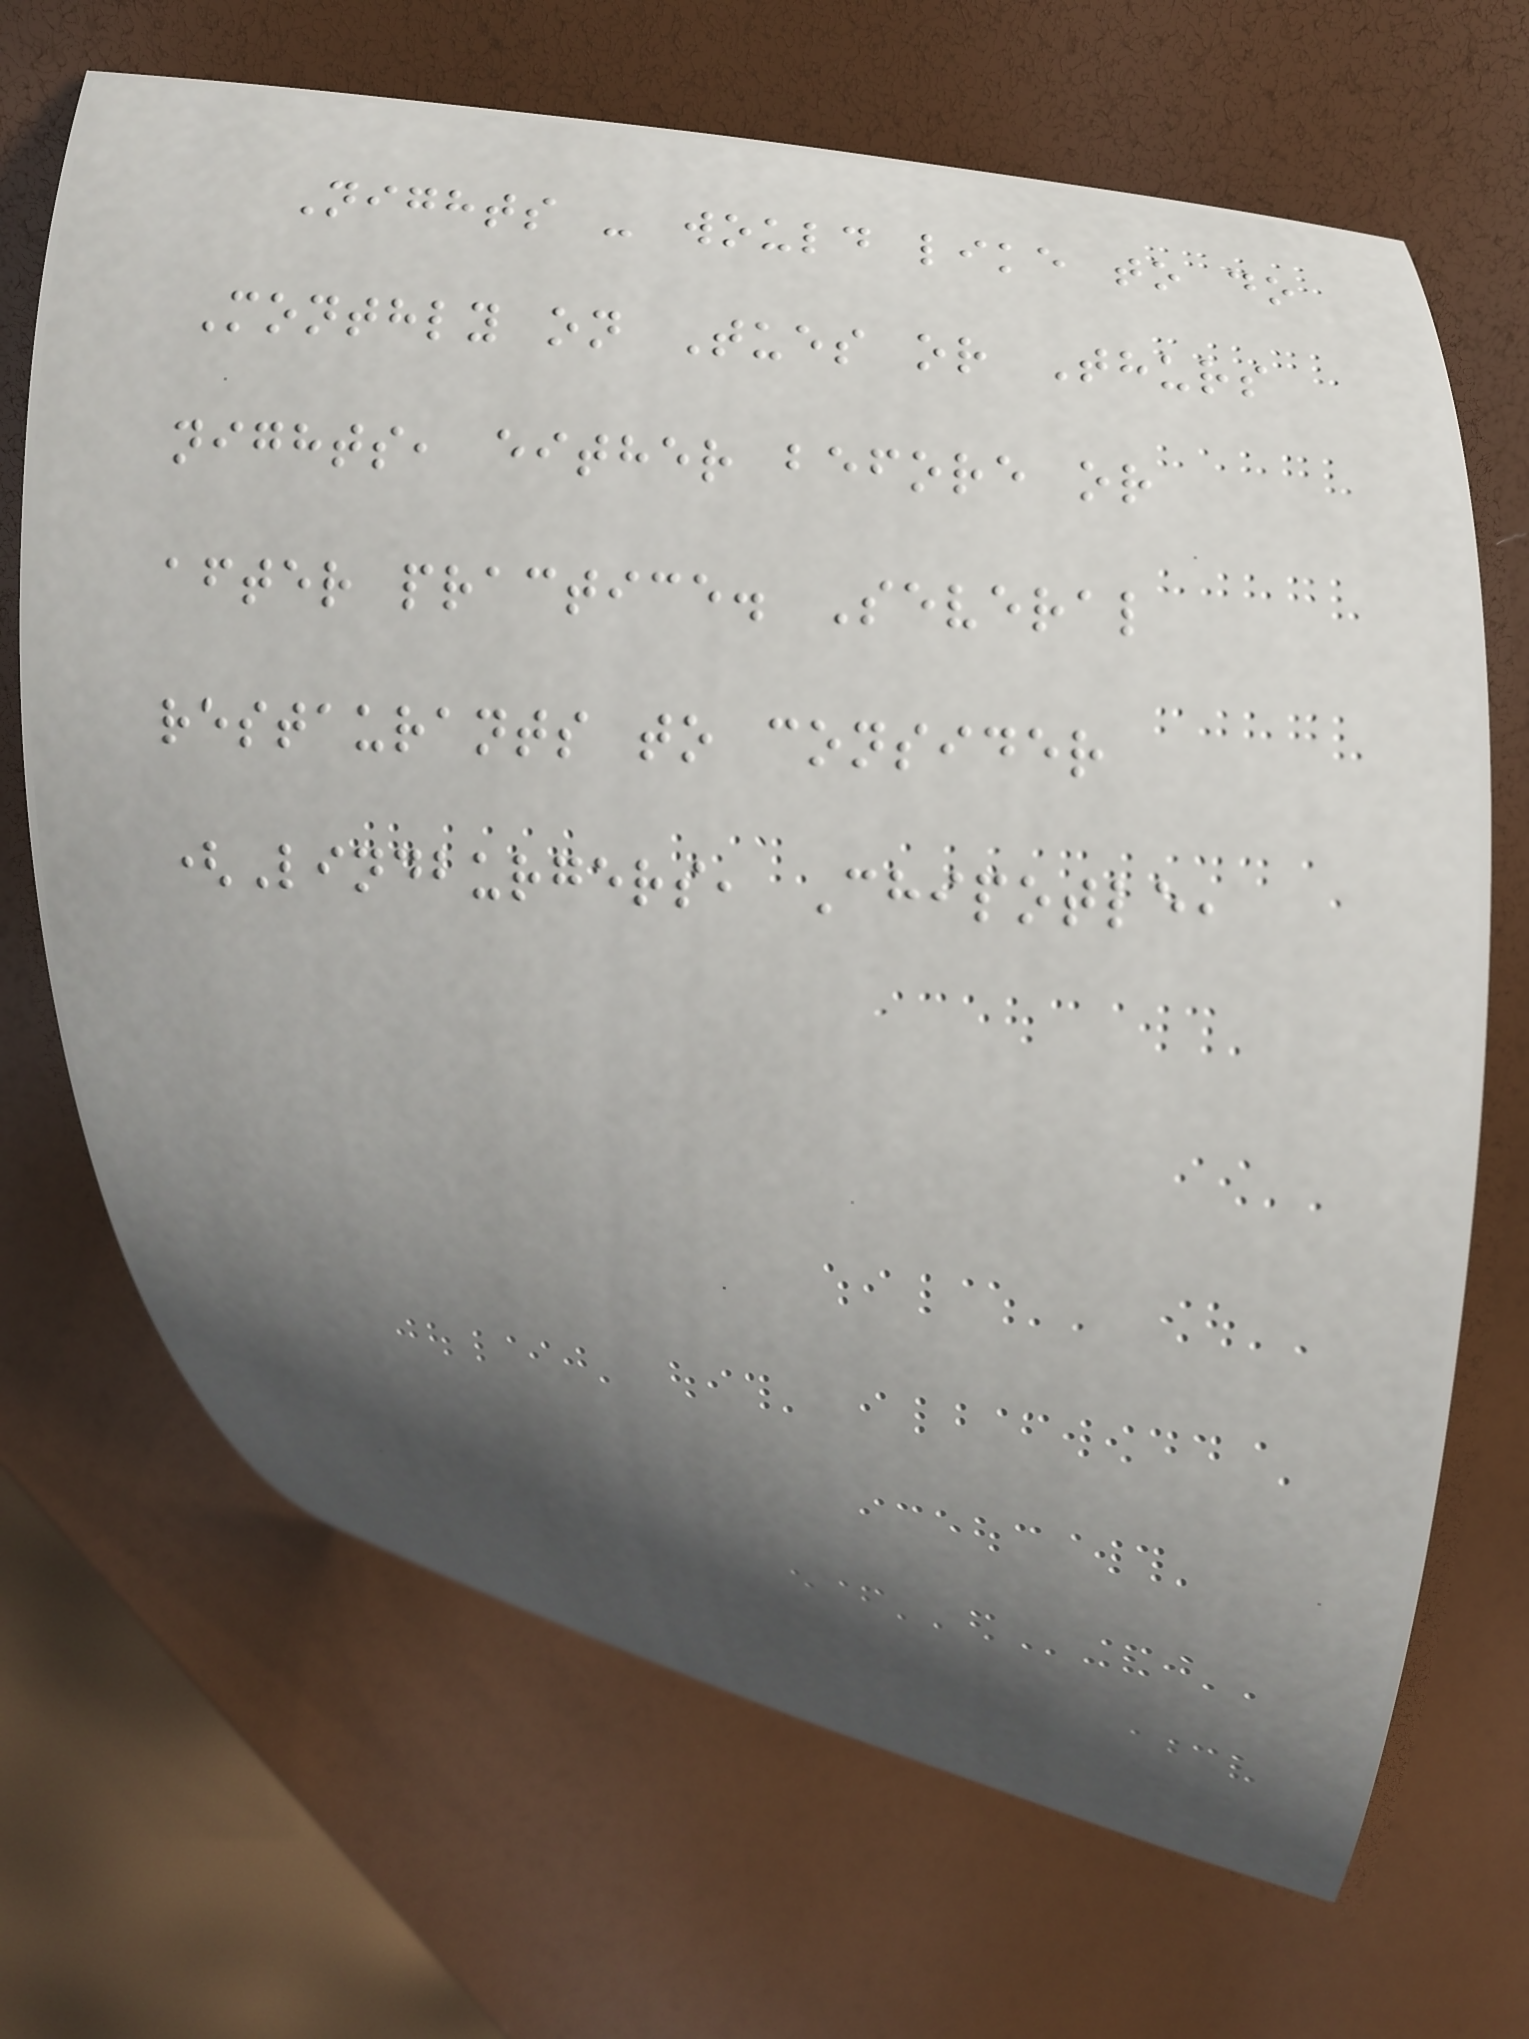Nights - would like to do
Monthly on Tues or Thurs
nights, either before or
after practice. Several
restaurants to consider
(Lindburgers, Chipotle,
